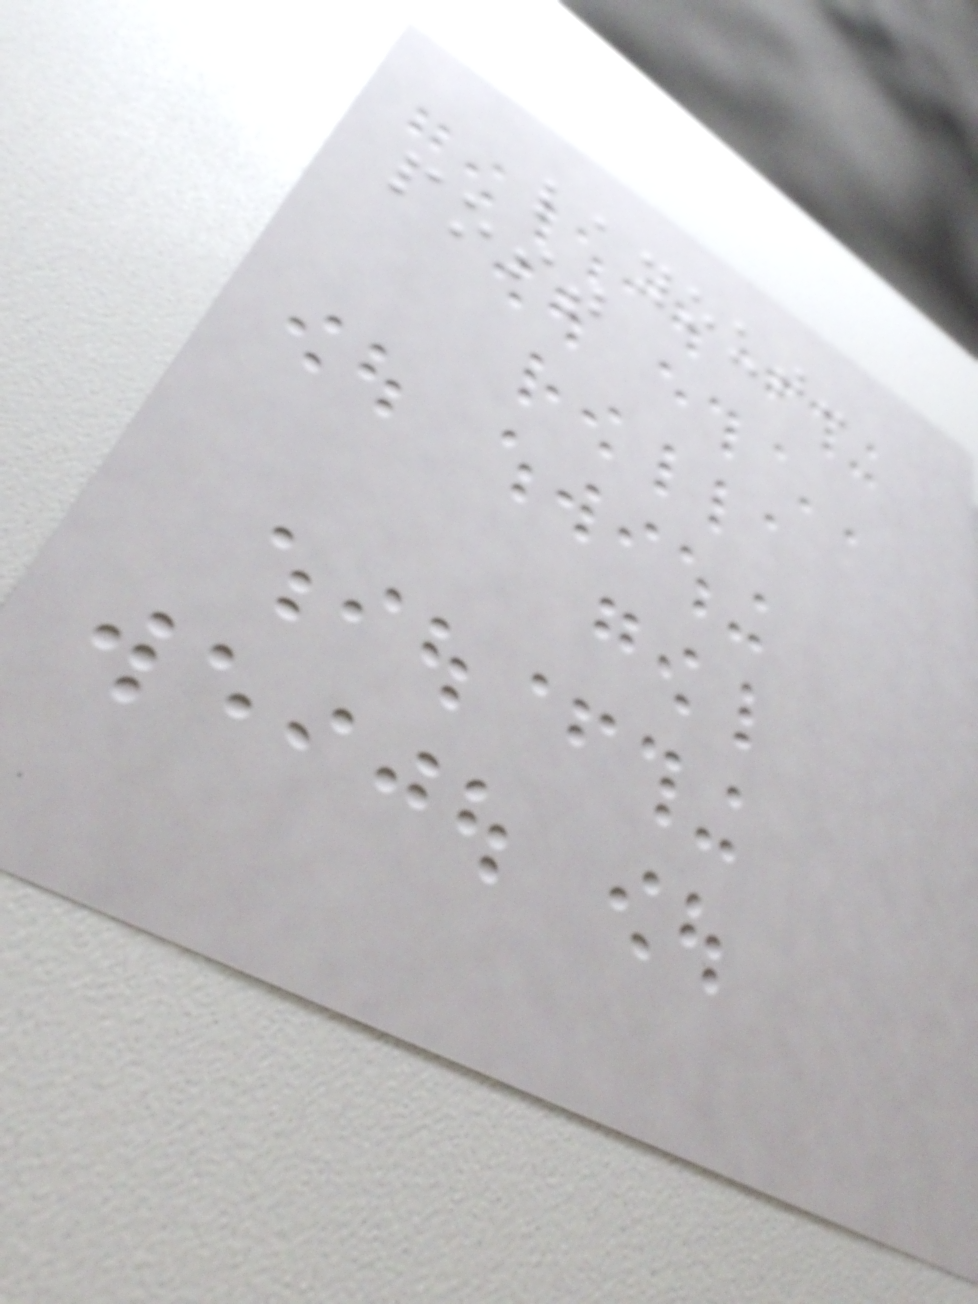layout:
post
